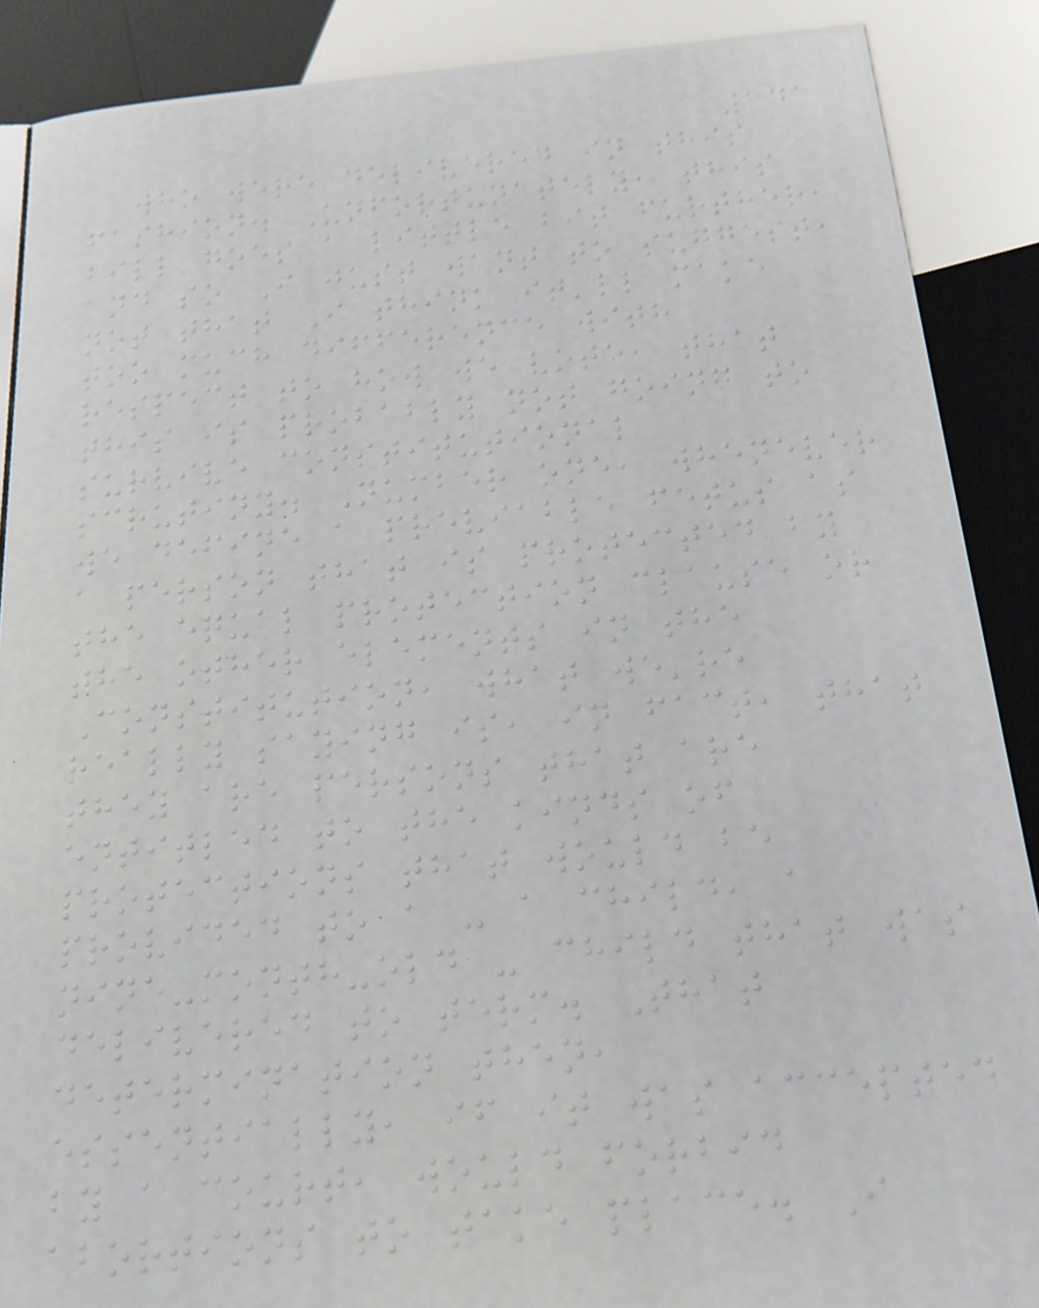141
who were delivered in this
fashion. Unfortunately, this
bill goes a little bit further,
and so I just want to suggest,
not that I think it'll make
too much difference with
respect to how we vote, that
this is probably not going to
survive constitutional
scrutiny. Number one, whenever
we define a previable fetus as
a person that is protected by
the equal protection clause or
the other elements in the
Constitution, what we're
really saying is, in fact, that
they are persons that are
entitled to the kinds of
protections that would be
provided to a - a child, a
nine-month-old - child that was
delivered to term. That
determination then,
essentially, if it was accepted
by a court, would forbid
abortions to take place. I
